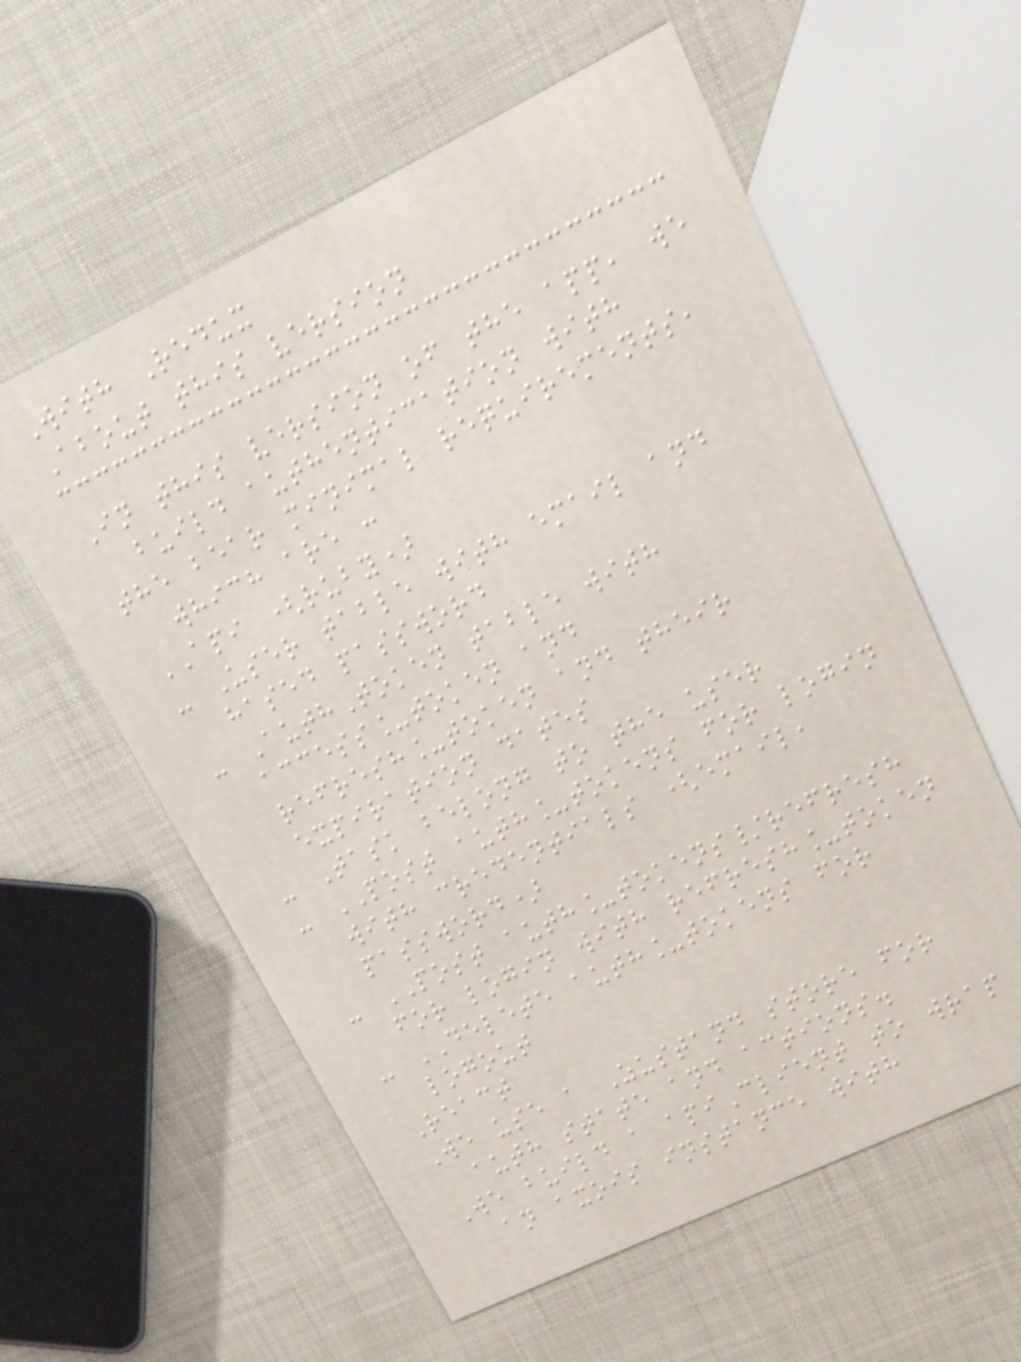With Redux
About this version
In this version of the app, we
build authentication with
the bear minimal requirements,
which are :
API (ruby)
- User table with email and
hased password
- AuthToken table with
access_token and
refresh_token and their
expiration dates
- Task belong to the user
- POST auth_tokens for login
with credentials (email,
password)
- POST auth_tokens/refresh
for login with refresh_token
- DELETE auth_tokens for
logout
React
We use a Zustand store for
auth state and actions.
We build a apiClient to wrap
an axois instance with
